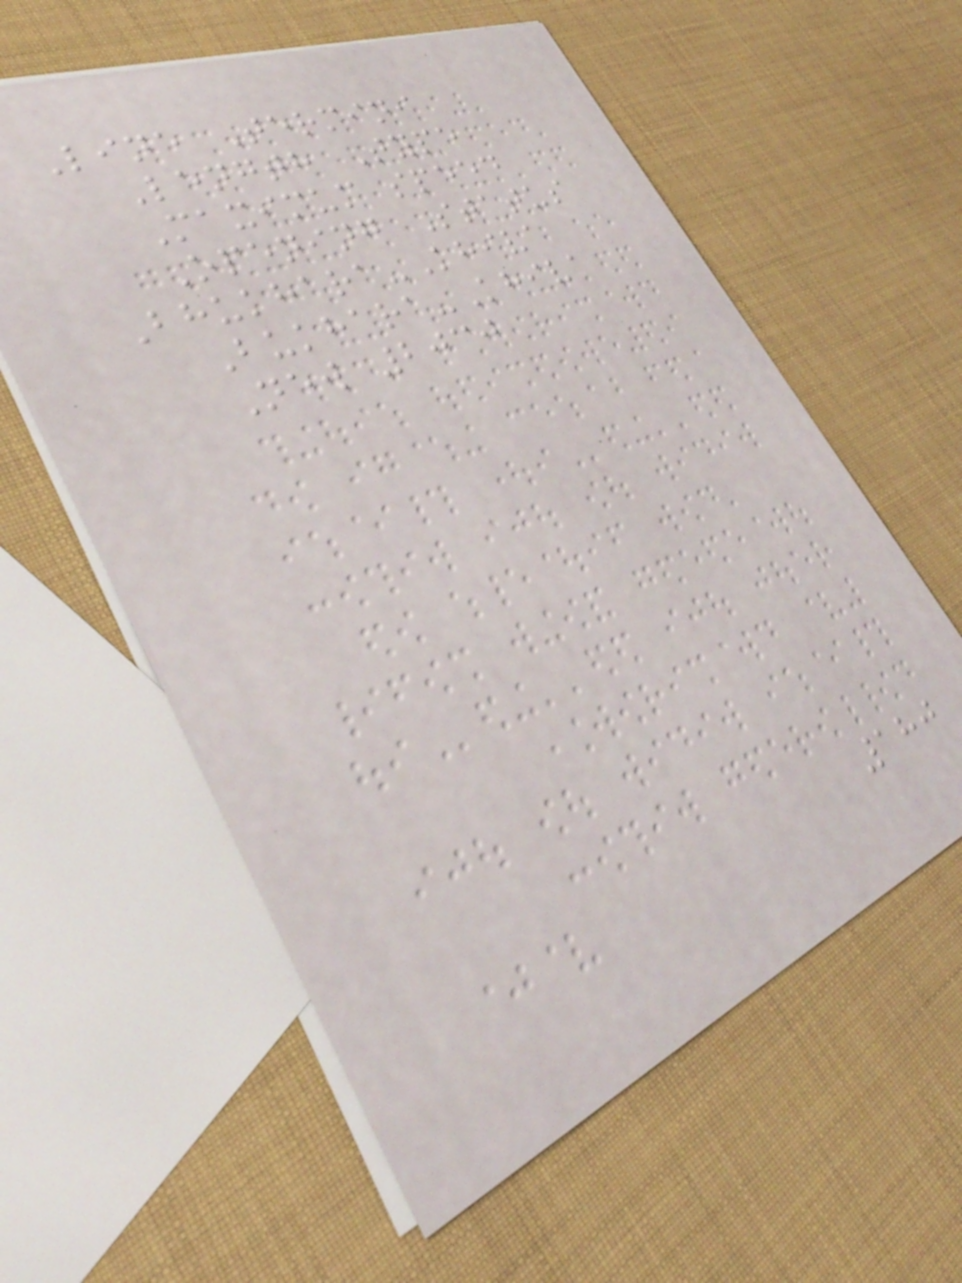Line Termini
Length Type
Maximum speed
Opening Status
Bhukhara-Khiva
Bukhara-Khiva
New 2030
180
